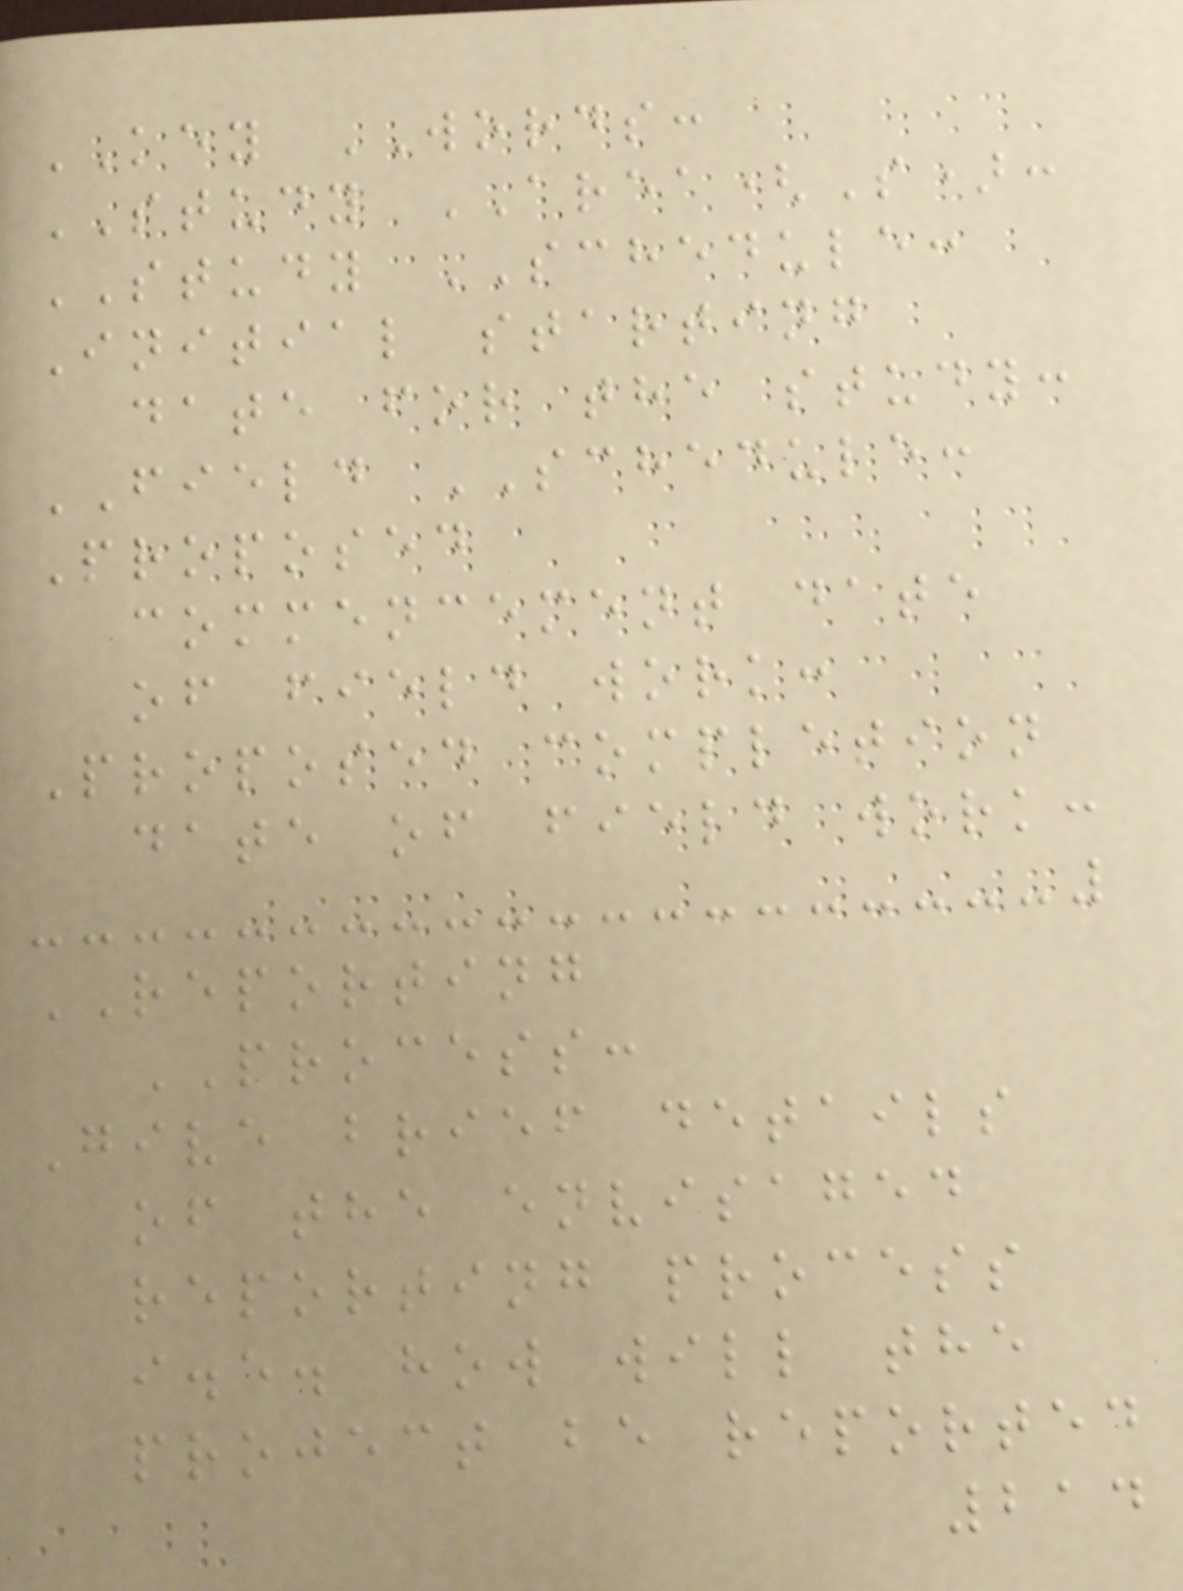KEY WORDS:
STUDY AREA(S):
STUDY SCHEDULE:
Initial starting
date for the study:
FIELD SCHEDULE:
Proposed
commencement date
of field work:
Proposed completion
date of field work:
REPORTING
PROCESS:
Give brief details
of the envisaged
reporting process
i.e. how will the
project be reported
214
